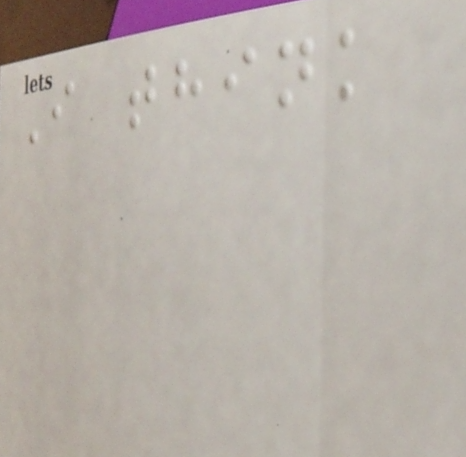I think
